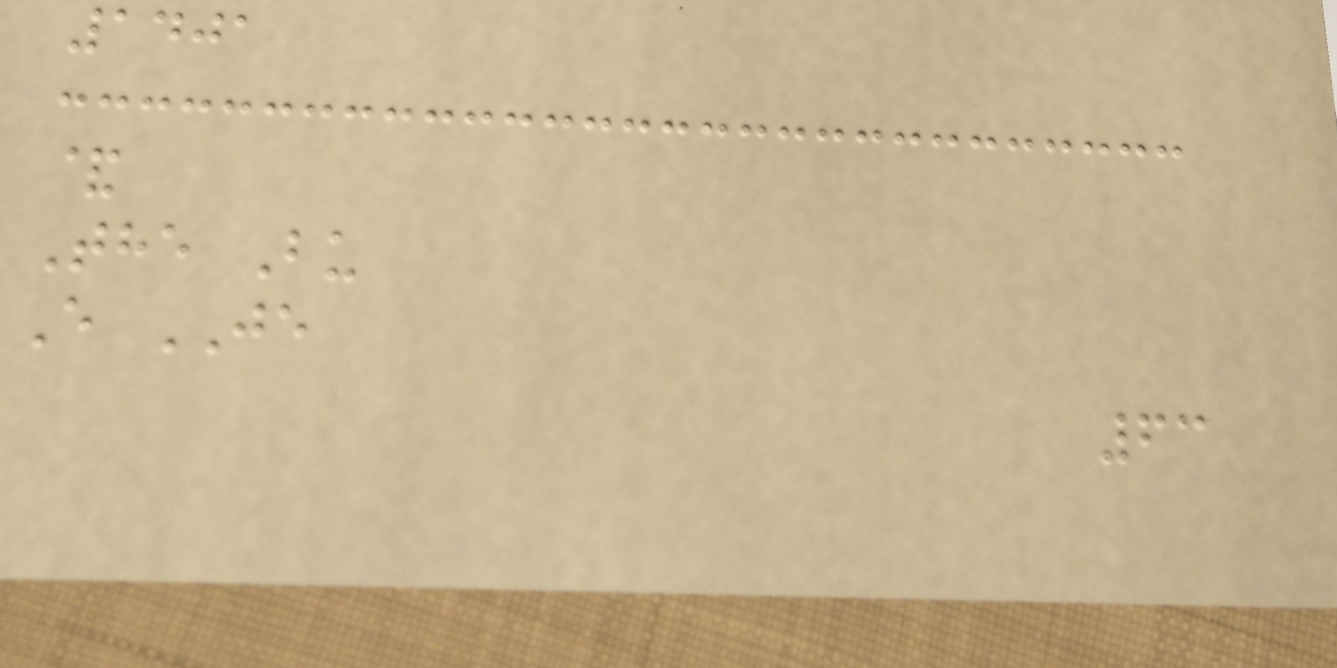1401
&
The Bu
E JE
63
